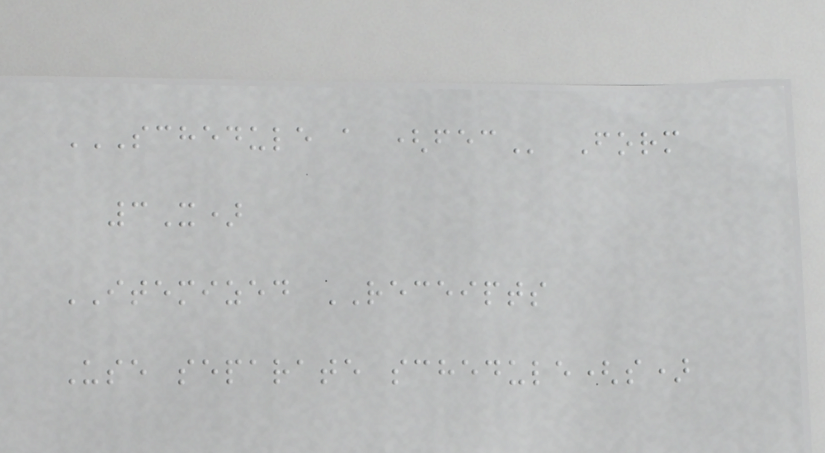SCHEDULE A (FEC Form
3X)
ITEMIZED RECEIPTS
Use separate schedule(s)
